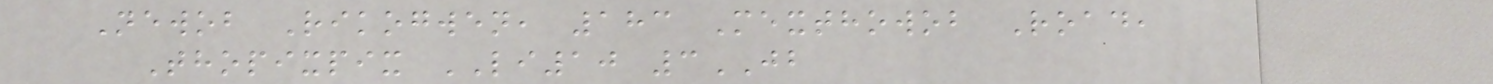Newob Rikogwen, 183 Mexthowob Road,
Thopixpix LI10 3JB
